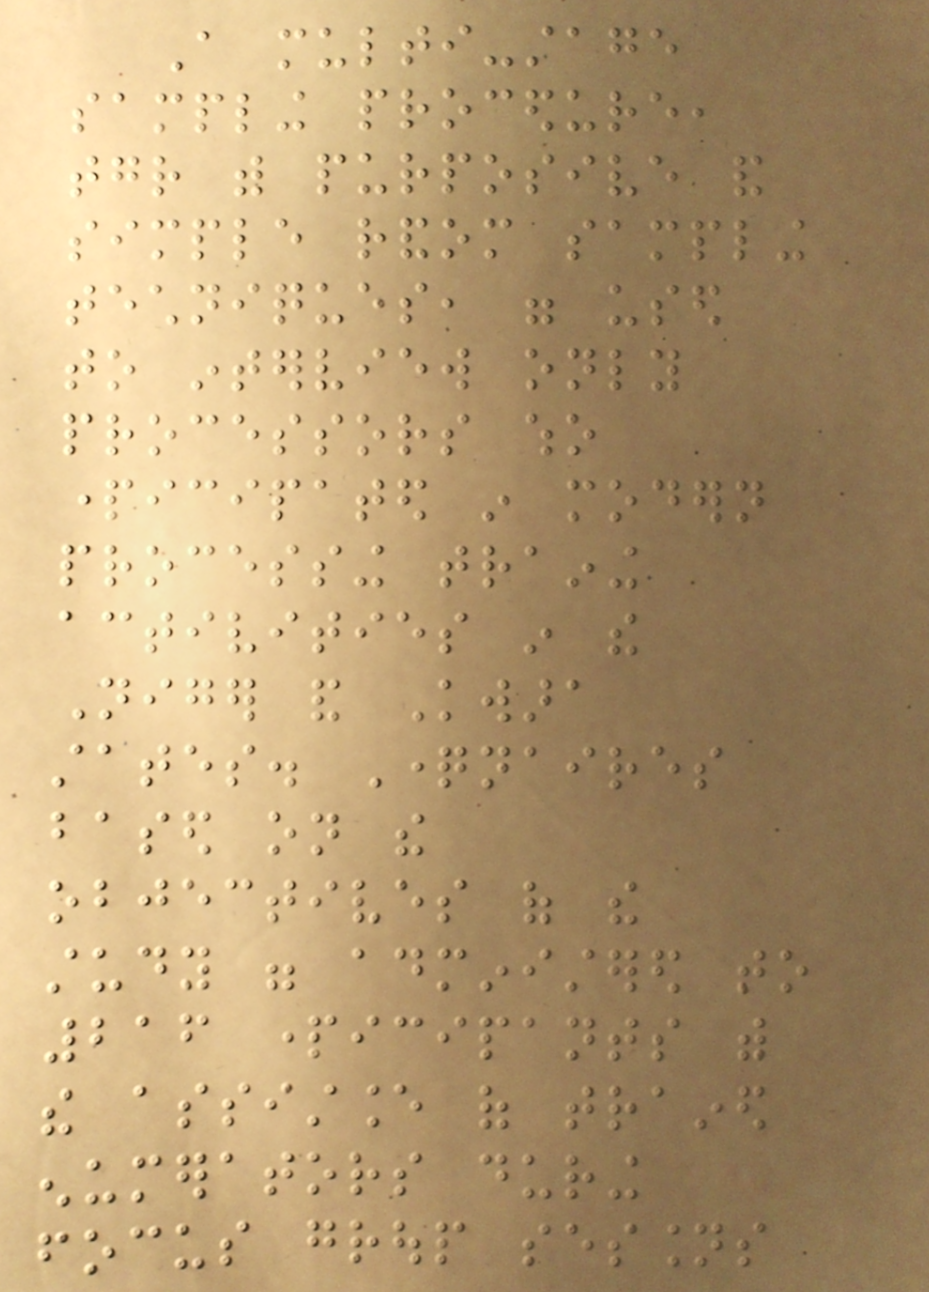A multi-stage
sampling procedure,
together with purposive and
simple random sampling
techniques, were used
to interview only
processors who
participated in modern
processing training
activities in the
Niger and Kwara
states. Questionnaires
based on the
objectives of the
study were administered to
216 participants with
the assistance of trained
enumerators during
focus group sessions
